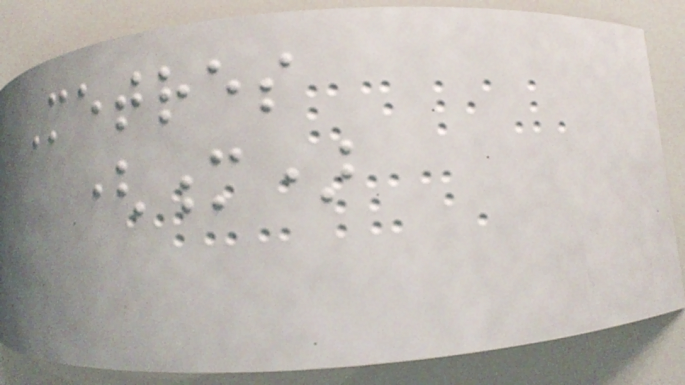Metres
(m)
